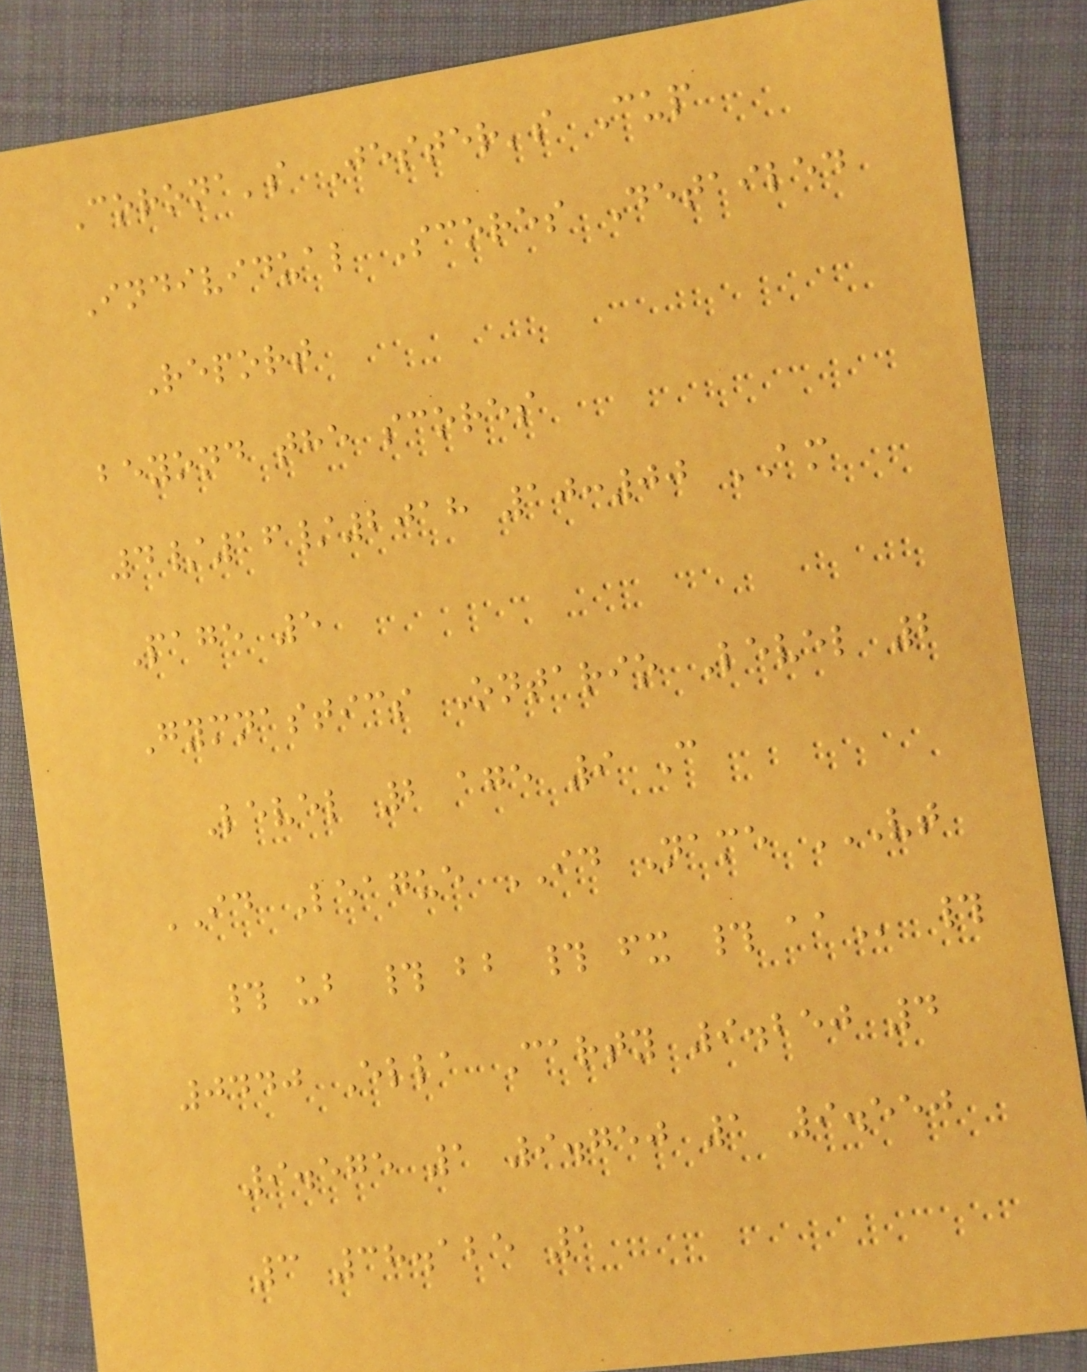Corona's Jester's Cup
Individual Scores Detailed
Report
beyond the scores
4/16/2018 10:00 AM
Page 5
Gymnastics Ontario Level 2
Level 2 age 9 C
ID League ID Name VT
# UB # BB # FX # AA #
0440 Ella Carty 9.250 4
9.575 1 9.750 1 9.550
3 38.125 1
